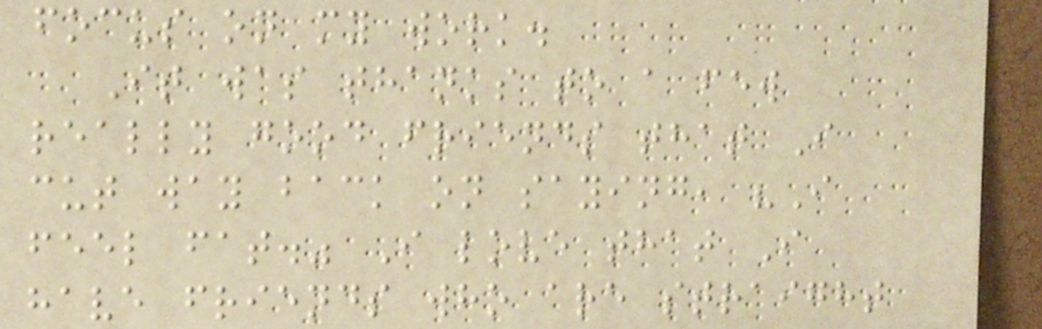focus on my work.
It was thanks to a few
really good friends that I
cut way back on saying, "I
feel fat." I love that I
have friends who are straight
